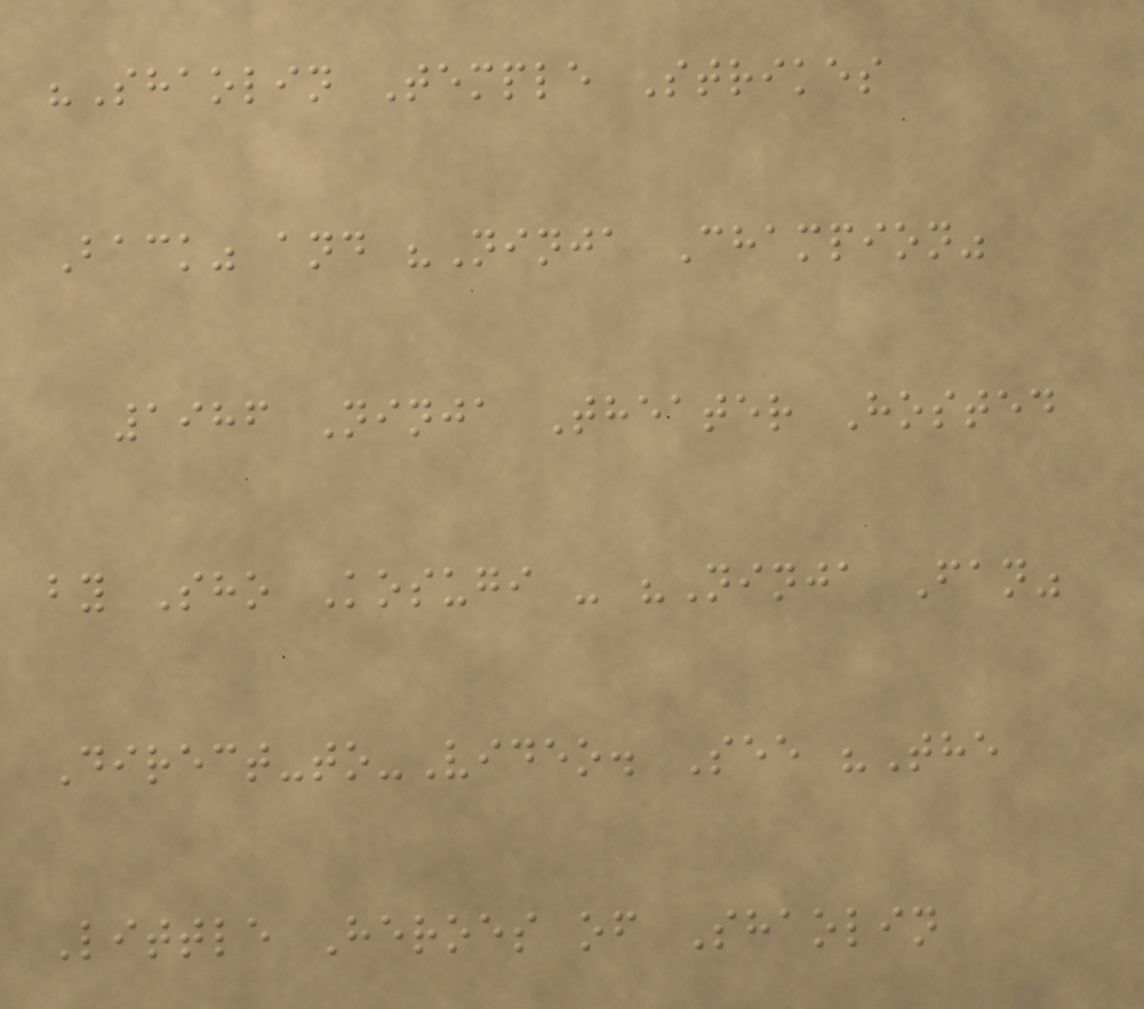"Shaolin Temple Strikes
Back" and "Ninja Champion"
1986 Ninja Theater Hosted
by Sho Kosugi - "Ninja Fan"
Direct-to-Video. See "The
Little Heroes of Shaolin
